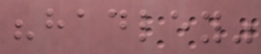"hadley"
